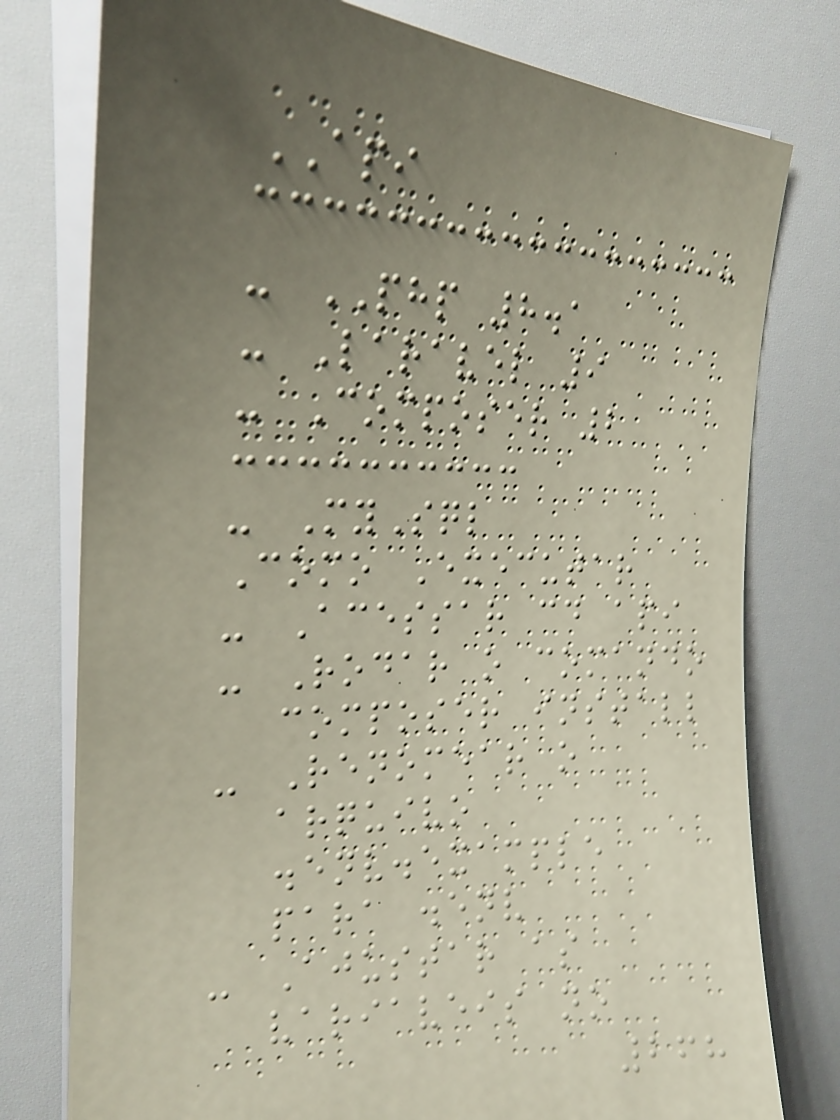API
- PHP 8.1
- Laravel 9
- Composer 2
- MySql
Como Executar
- Acessar cd api
- Rodar o comando
composer install
- Renomear o
arquivo
.env.example
para .env
- Ajustar as
variaveis no
268
